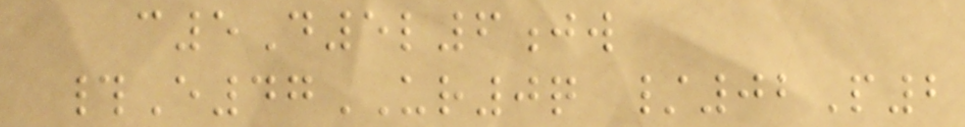c5D5l6jw
#E47UR0q /02P2
